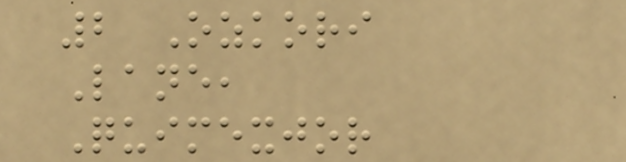2 Ozkori
Lane,
Quimexjor
